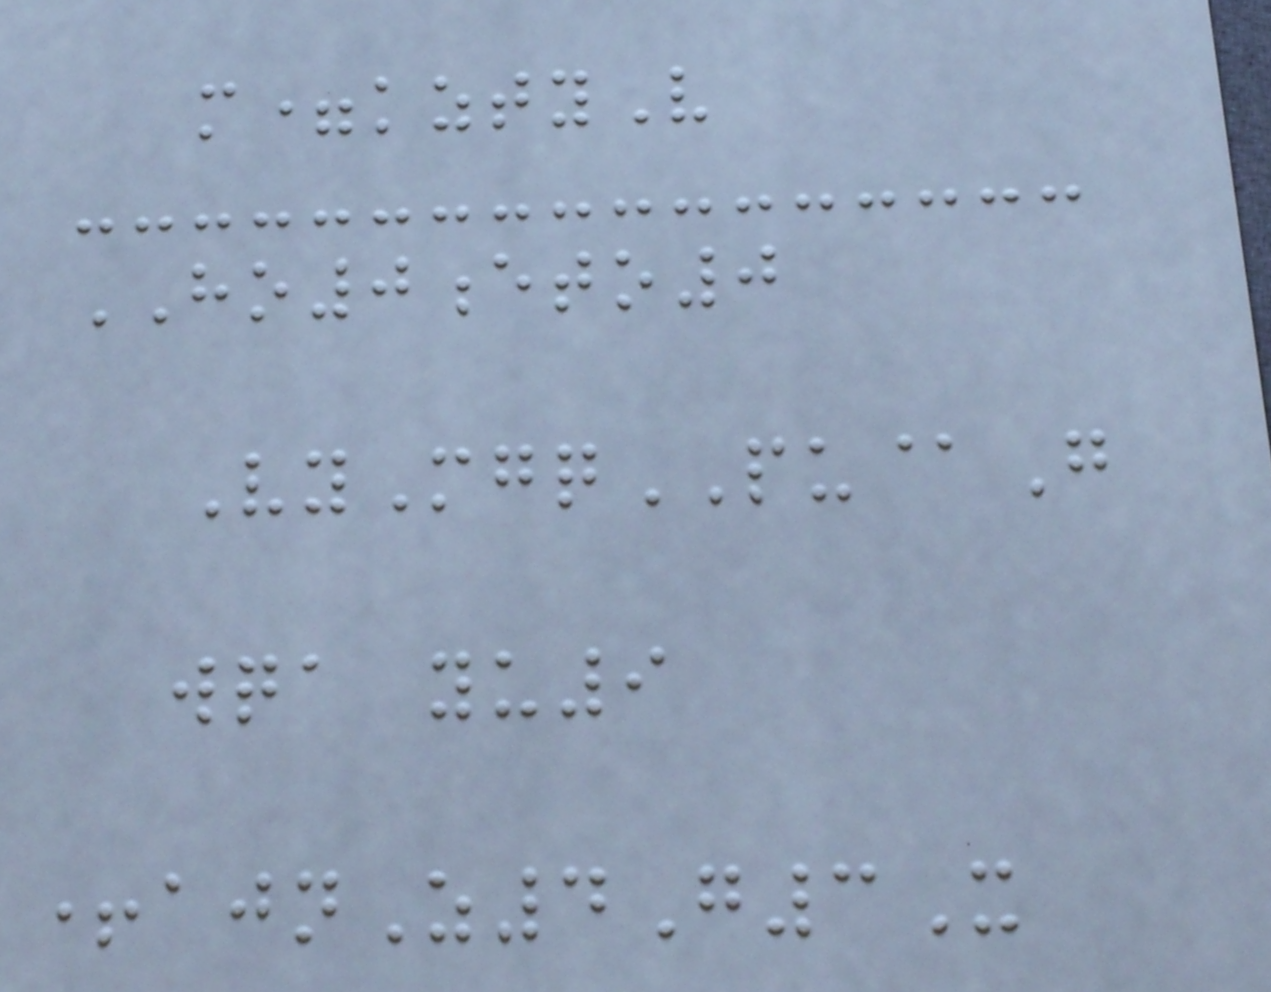m=kztyV
HO0eto0
VyMgqPU@G
wqa yu9
+ajnZ4G3X
